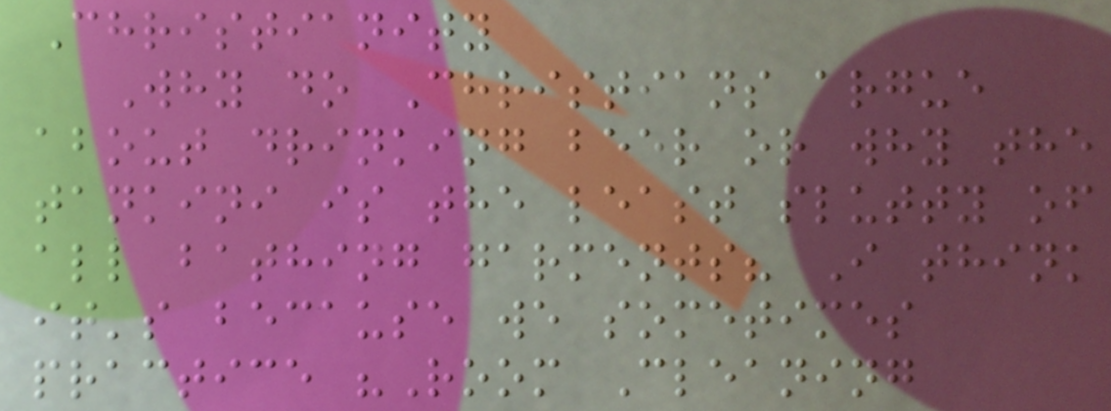Christianity
Why do Christians argue
about drinking beer or why the
tankini is the least slutty of
all bathing garments? I think
it's because we sometimes
practice "Room Cleaning
